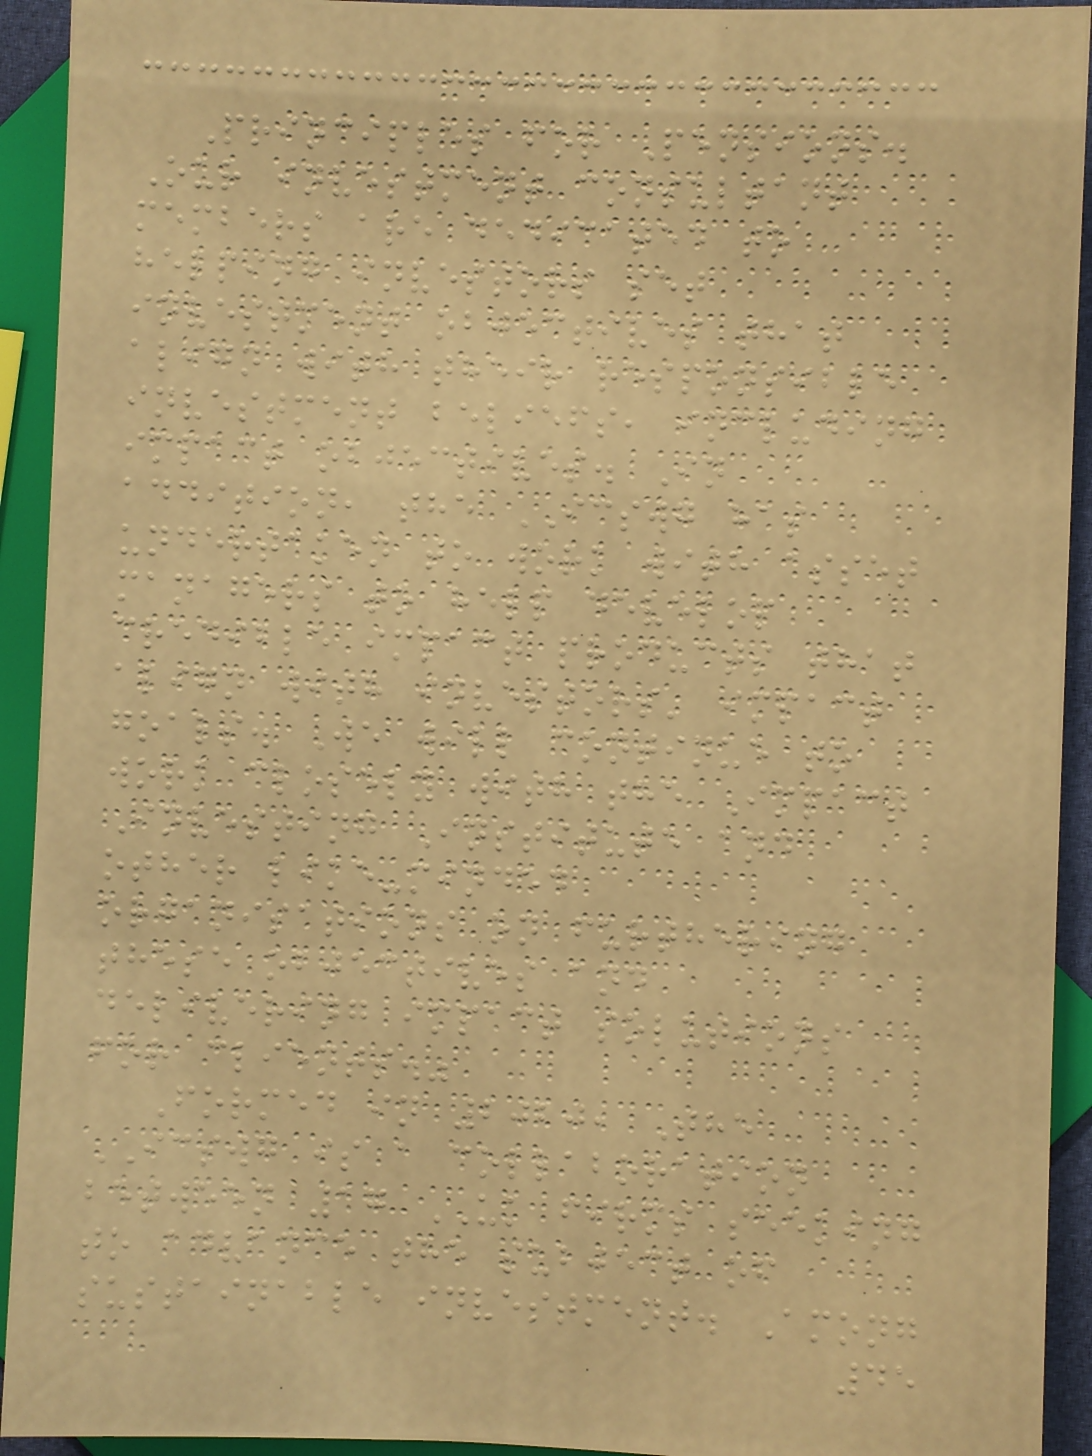Principles for Pensions.
Our investment consultant
members are dedicated to
helping investors set
investment objectives that
align with their responsible
investment beliefs, including
impact objectives. In
addition, the ICSWG has
undertaken to work with asset
managers to help develop
credible impact products that
align with investors' impact
goals. We will continue to
work closely with the Impact
Investing Institute and
other like-minded
organisations on furthering
these objectives and
delivering impact solutions
for clients."
Formed in 2020, The
ICSWG is a collaboration
between 17 UK firms seeking
to advance the subject of
sustainable investment. Among
45
